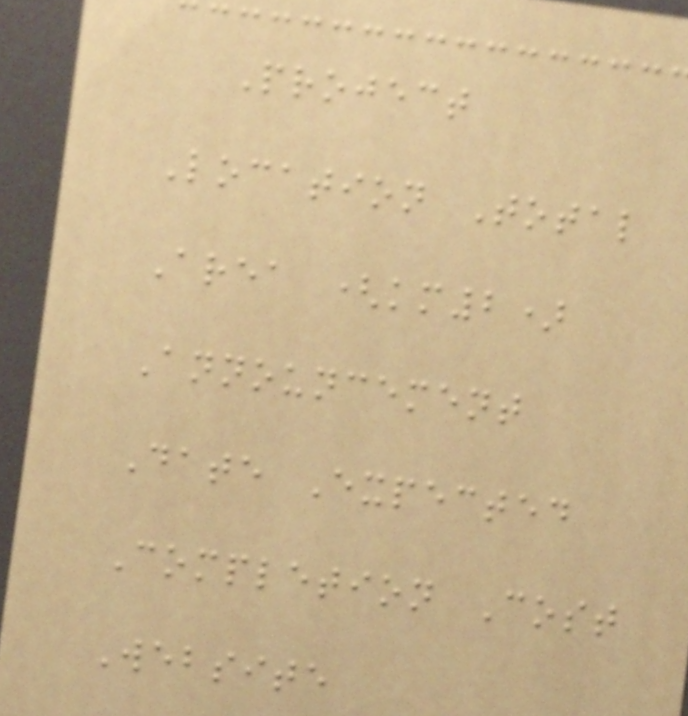Project
Location Total
Area (km2)
Announcement
Date Expected
Completion Cost
Website
